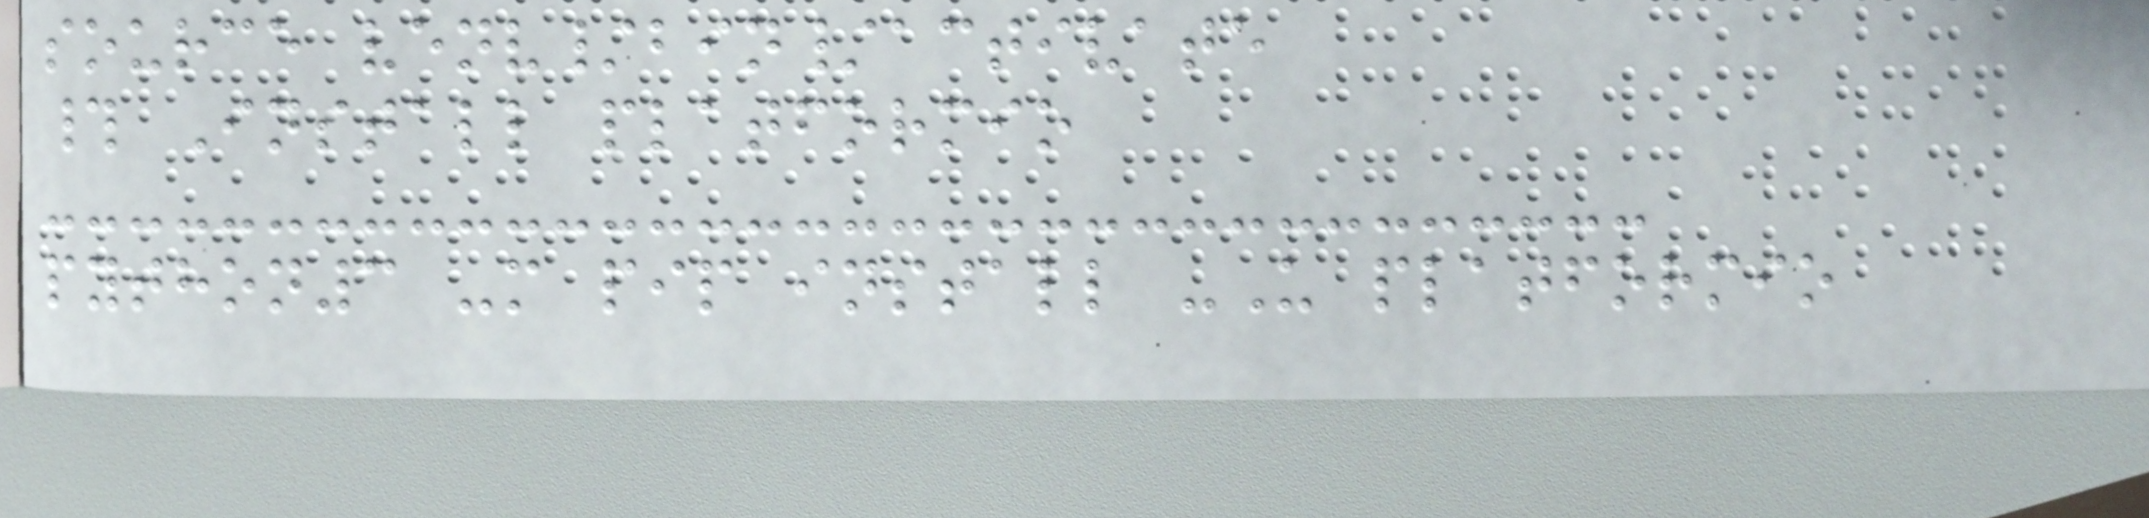source venv/bin/activate
# Install platformio
python3 -m pip install -U platformio
